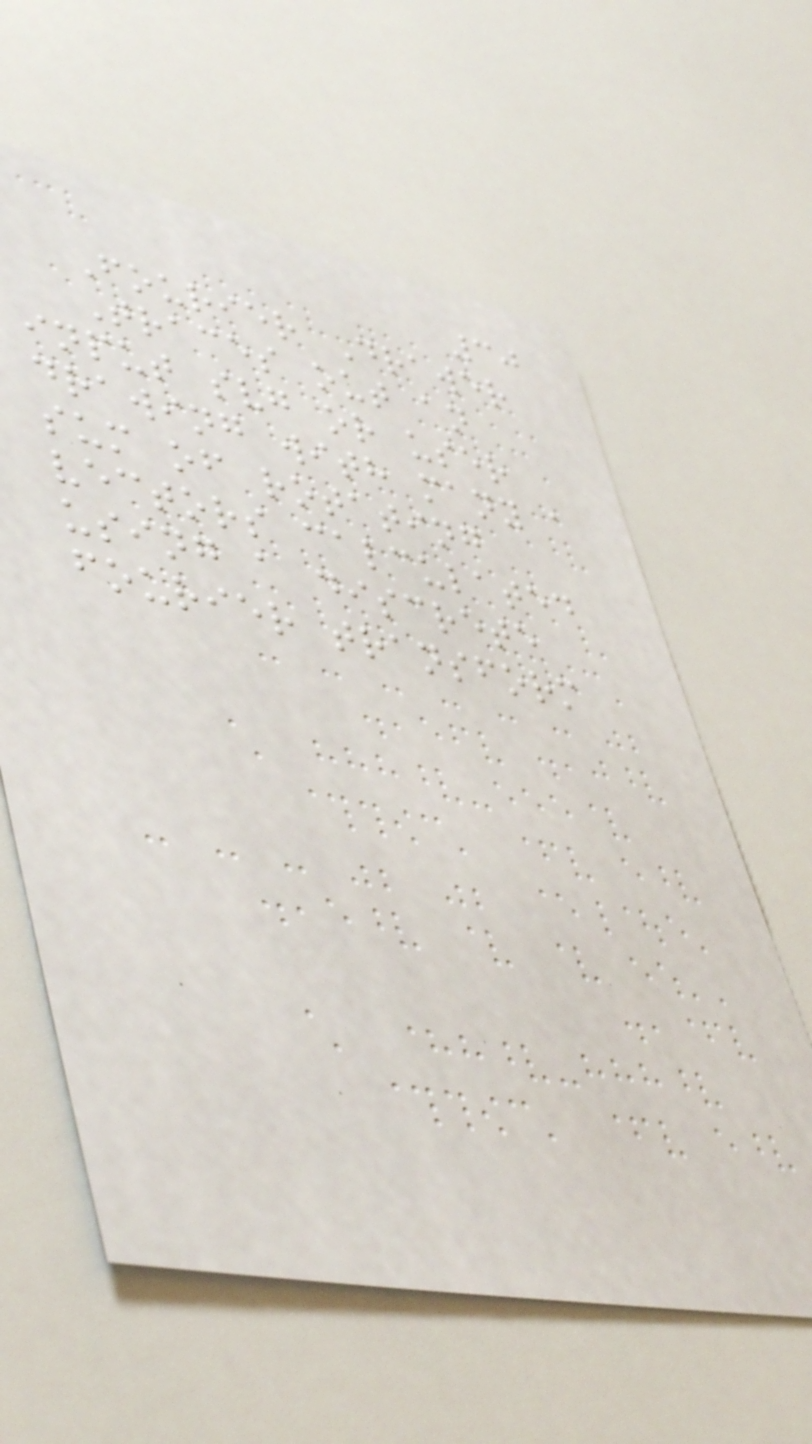30
Fourier Drawer
Traces out an
input svg or user
drawing with many a
sum of rotating
vectors calculated
using a discrete
fourier transform
